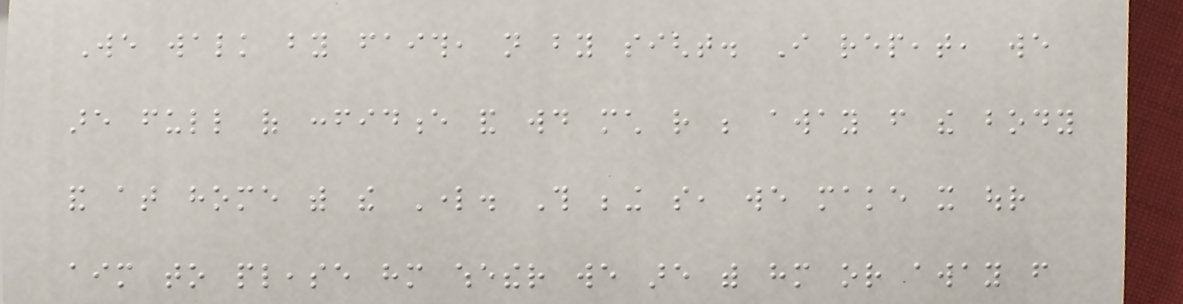We walk by faith, not by sight. I repeat, we
are full of confidence and would much rather be away from the body
and at home with the Lord. This being so, we make it our
aim to please him whether we are with him or away from
